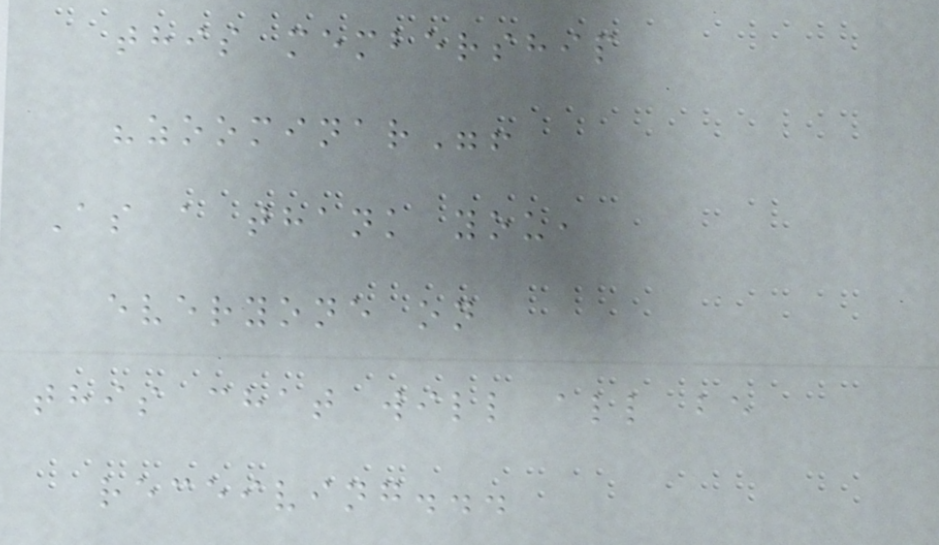this membership
"zoominar"!
As a thank you,
everyone on
this chat will all be
receiving...
